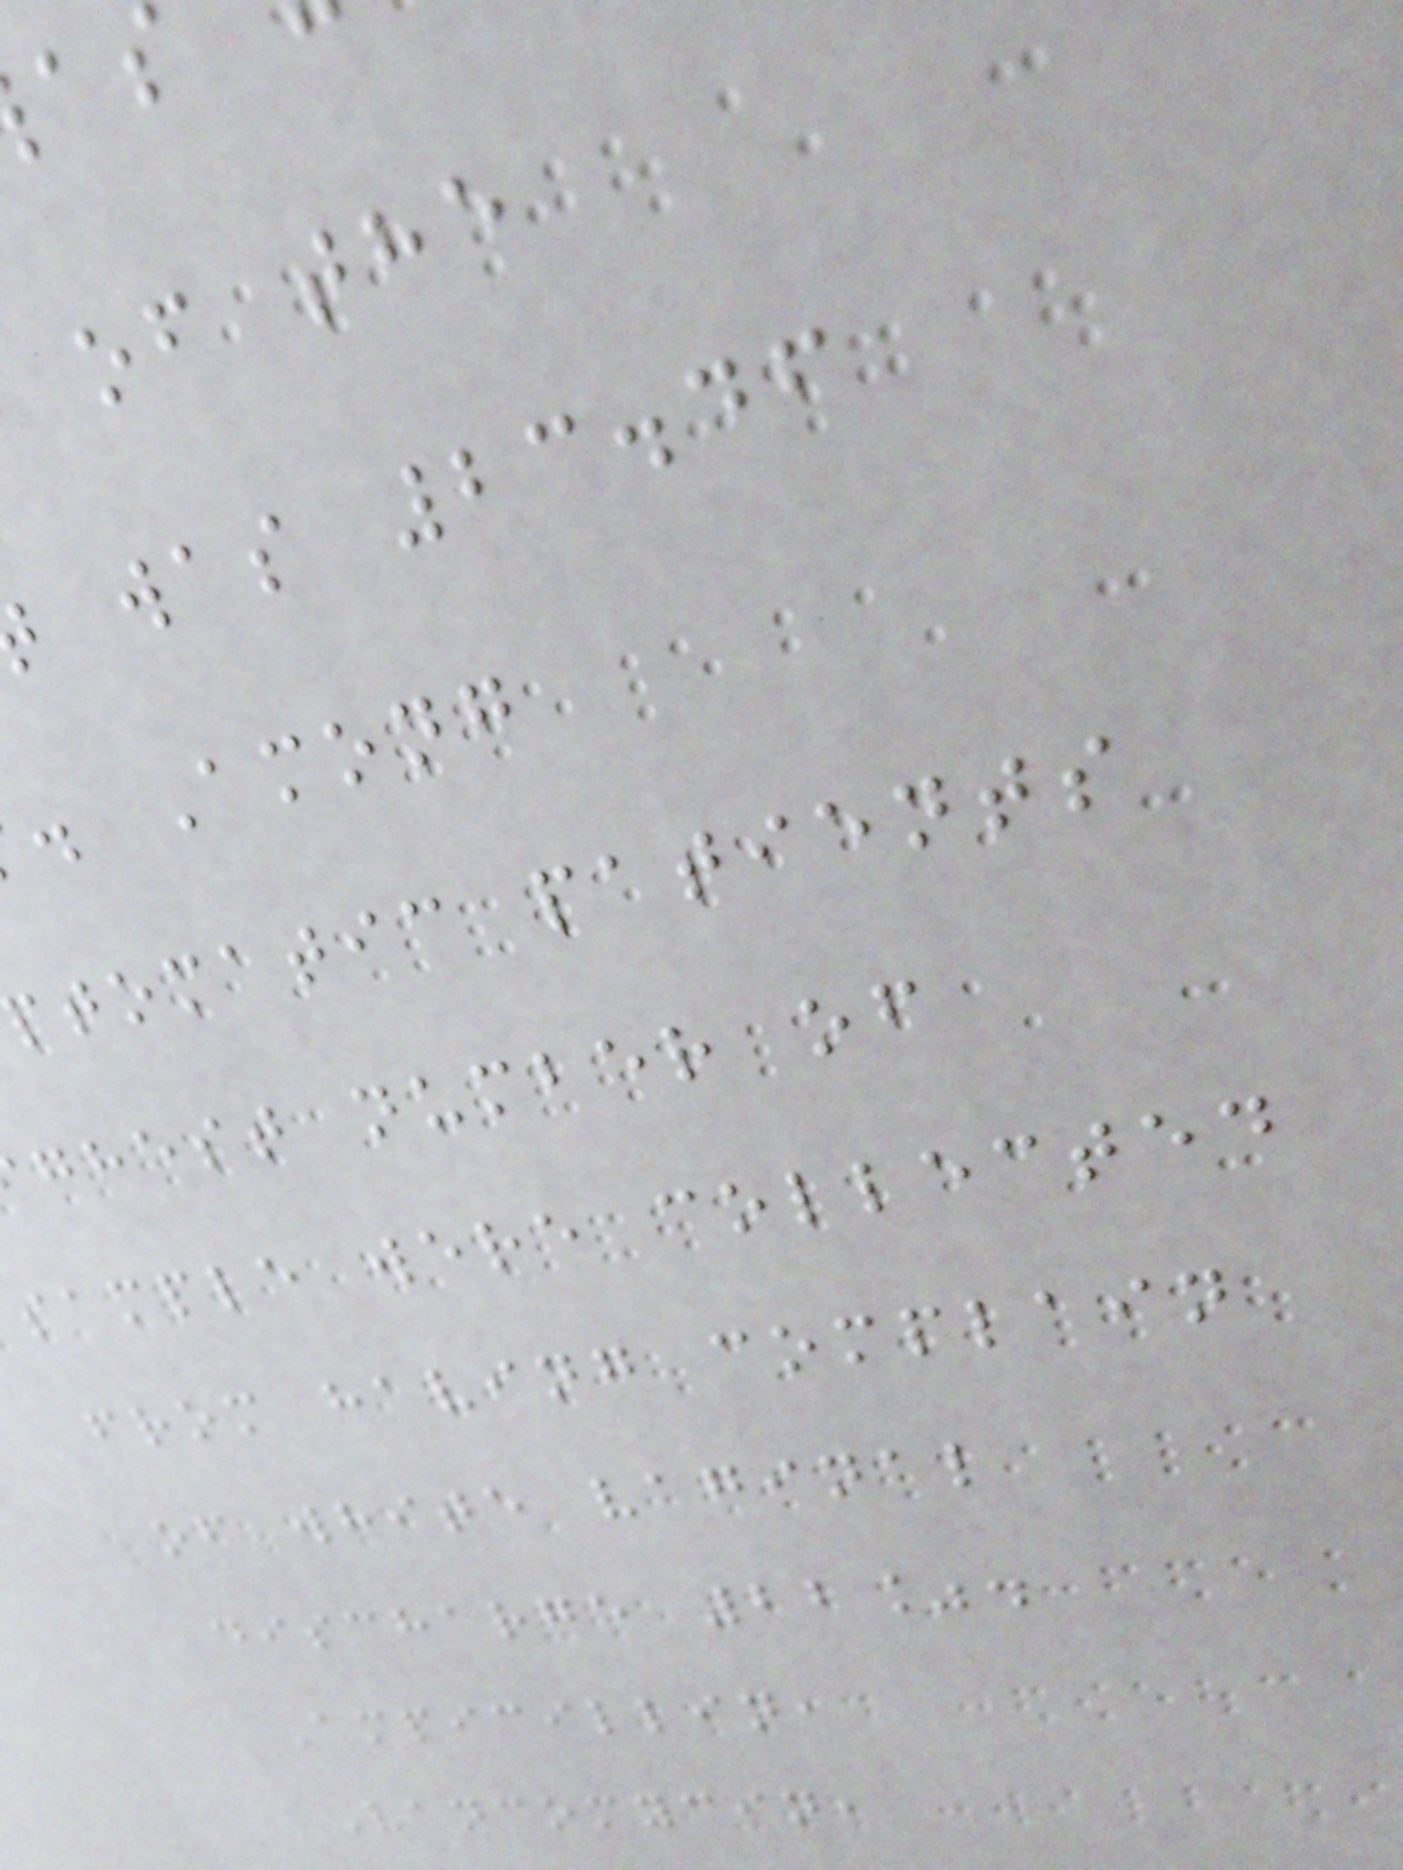of the
was 23.46
. Among
ptomatic patients
ghest number of
sample were collected
from having complain
of white vaginal
discharge 22%.
Ampicillin,
Vancomycin,
